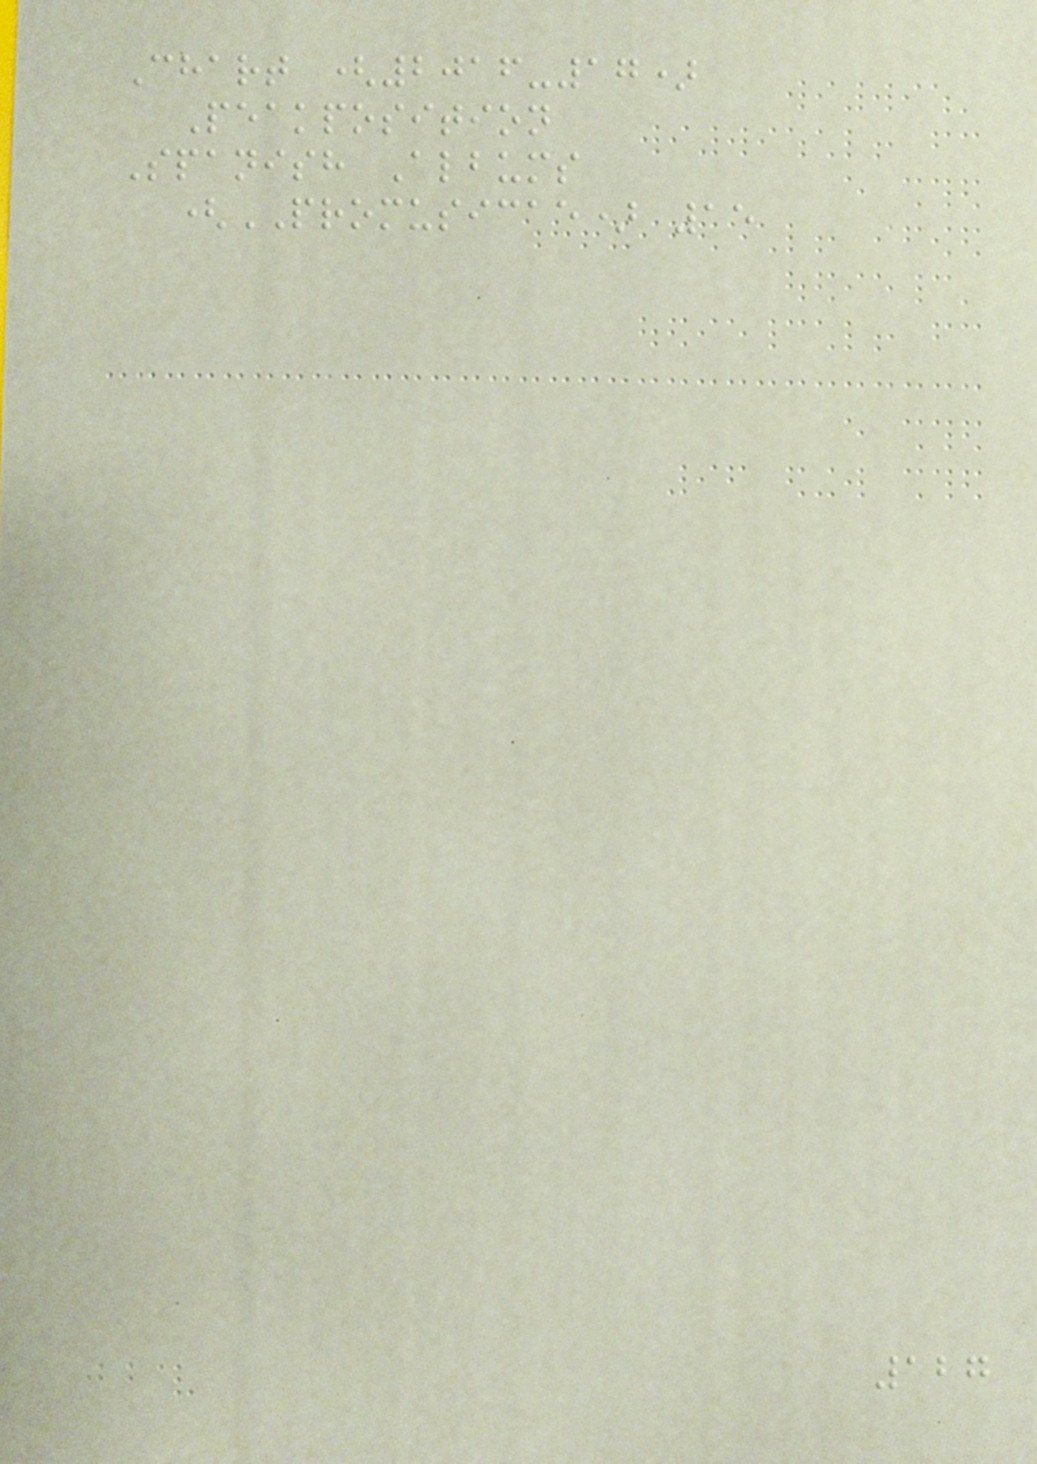Chart (2016-17)
Peakposition
Spanish Albums
(PROMUSICAE) 15
127
